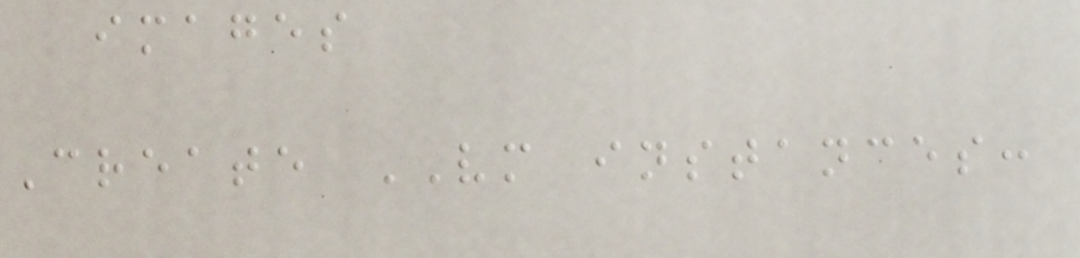images
Create VM instances:
